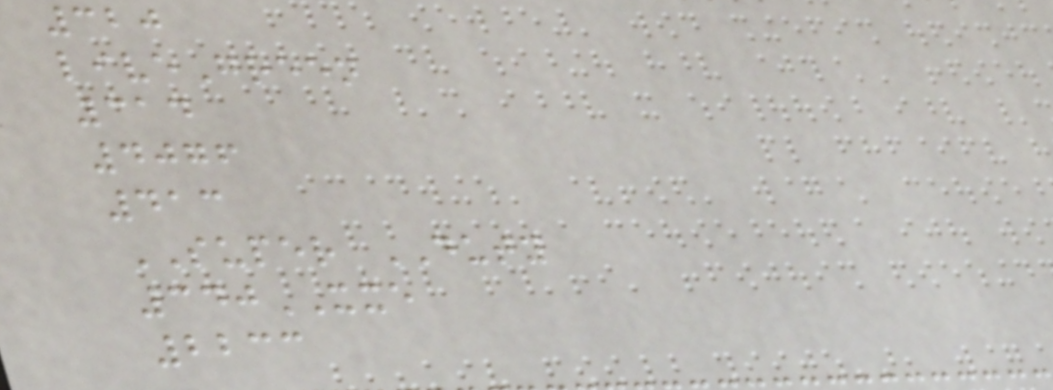320
liveGreen
314
4076
413
SUPER DUTY
340XXE
2233
